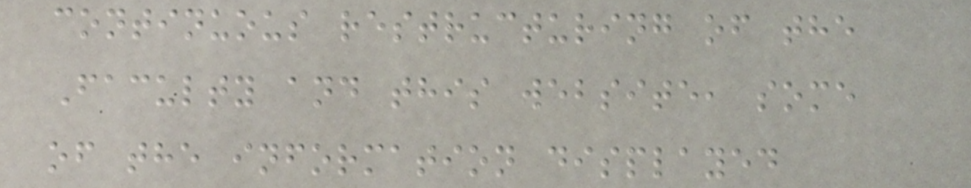continuous restructuring of the
Faculty and this website, some
of the information displayed
